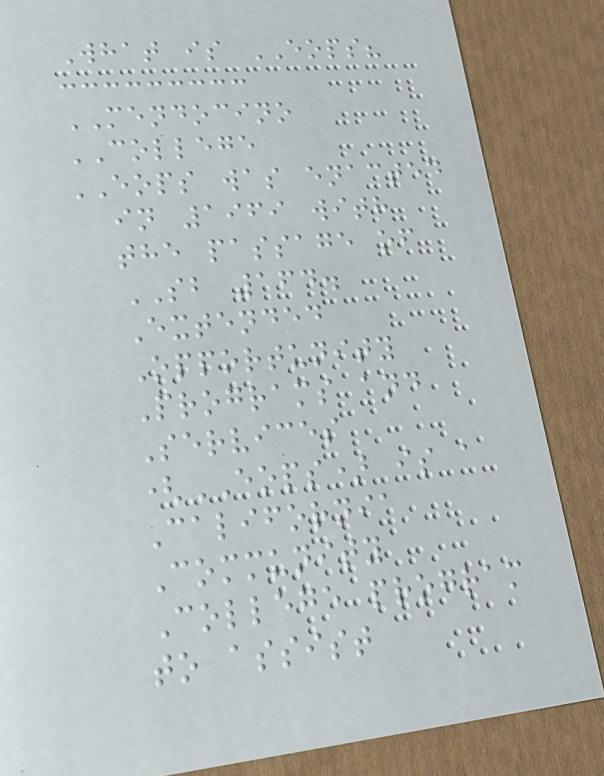What is EOPS?
MENDOCINO
COLLEGE
EOPS was enacted
in 1969 with
the passage of
SB 164.
Extended
Opportunity
Programs and
Services
(EOPS) is a
California
Community
College program
to assist
